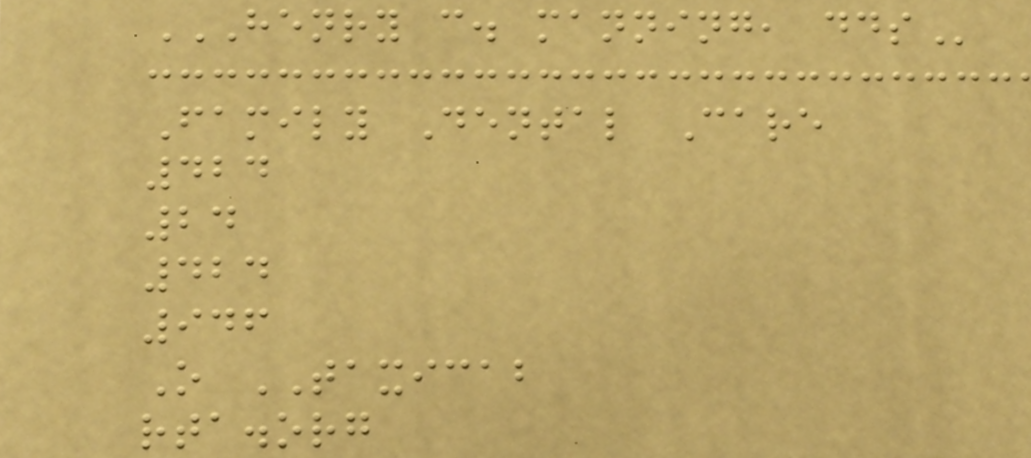HENRY C. MANNING, DDS
Family Dental Care
424
24
424
946
O TAXICAB
rta.org
